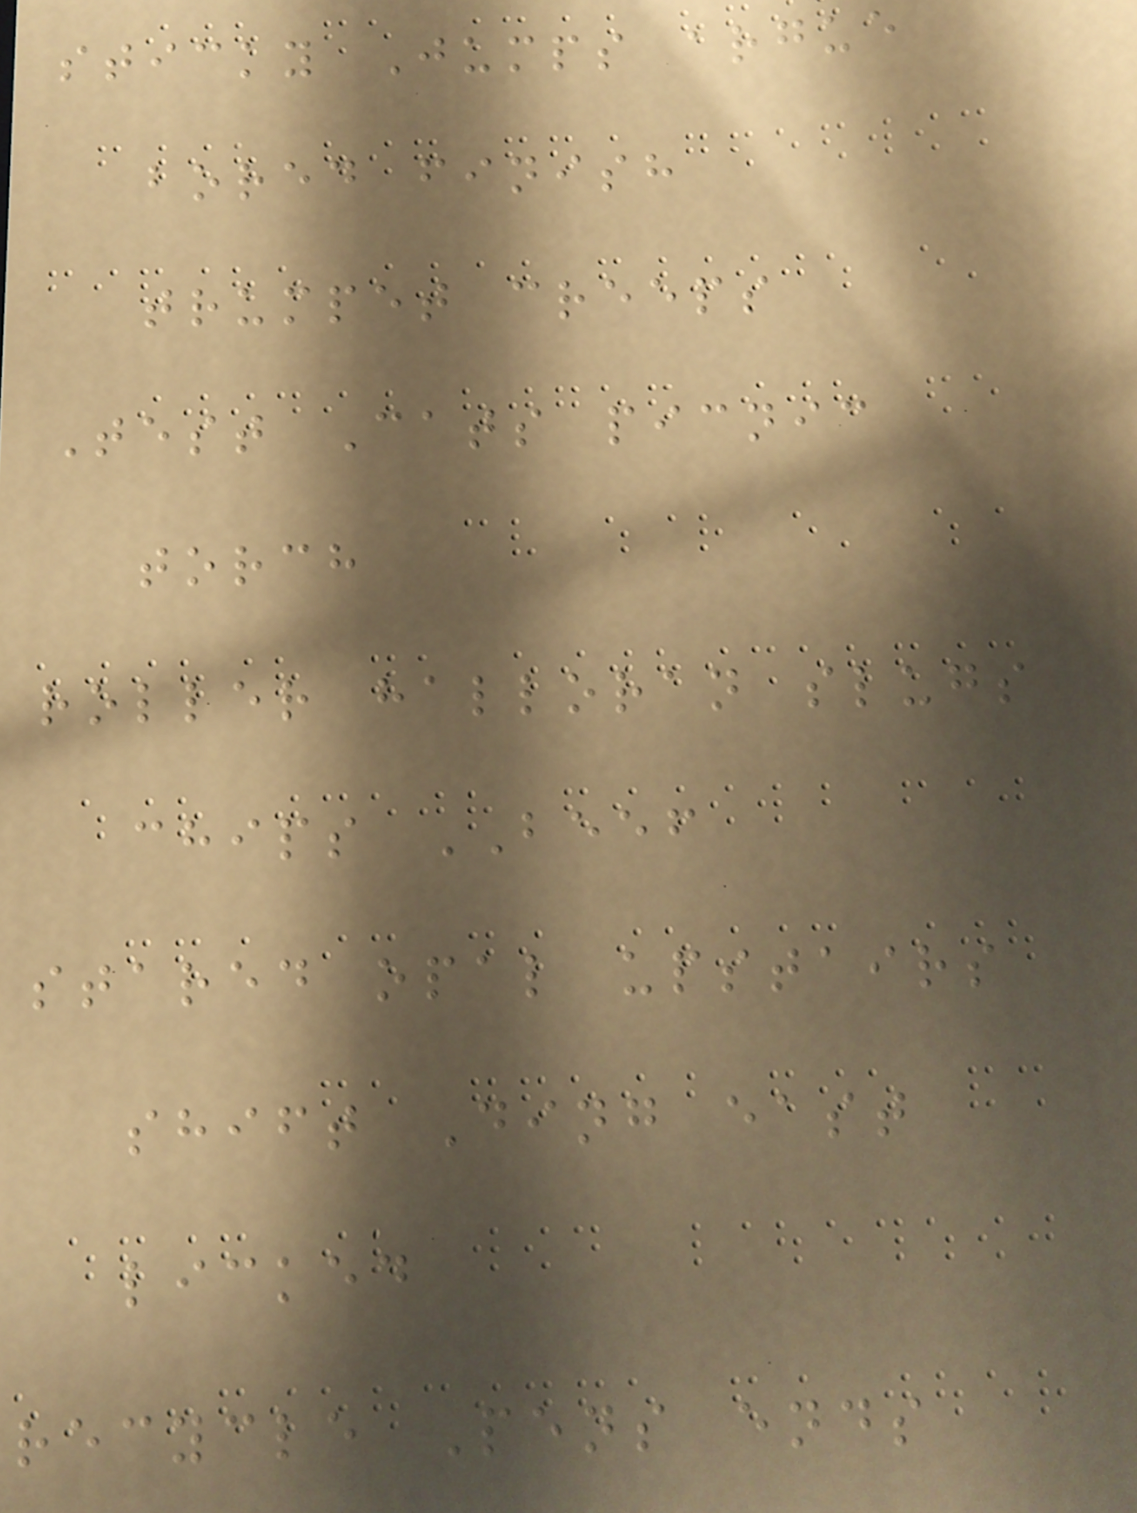sticky Jumps argue
bored finish
trumpet creeps
Test Cats picnic
torch
roller halloran slugs
chips BEEF
stared opal upstairs
shift Ding east
licked
recycle Pens ends
